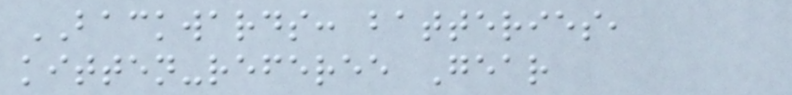BACKWARDS: batteries,
kitten-referee Gear
